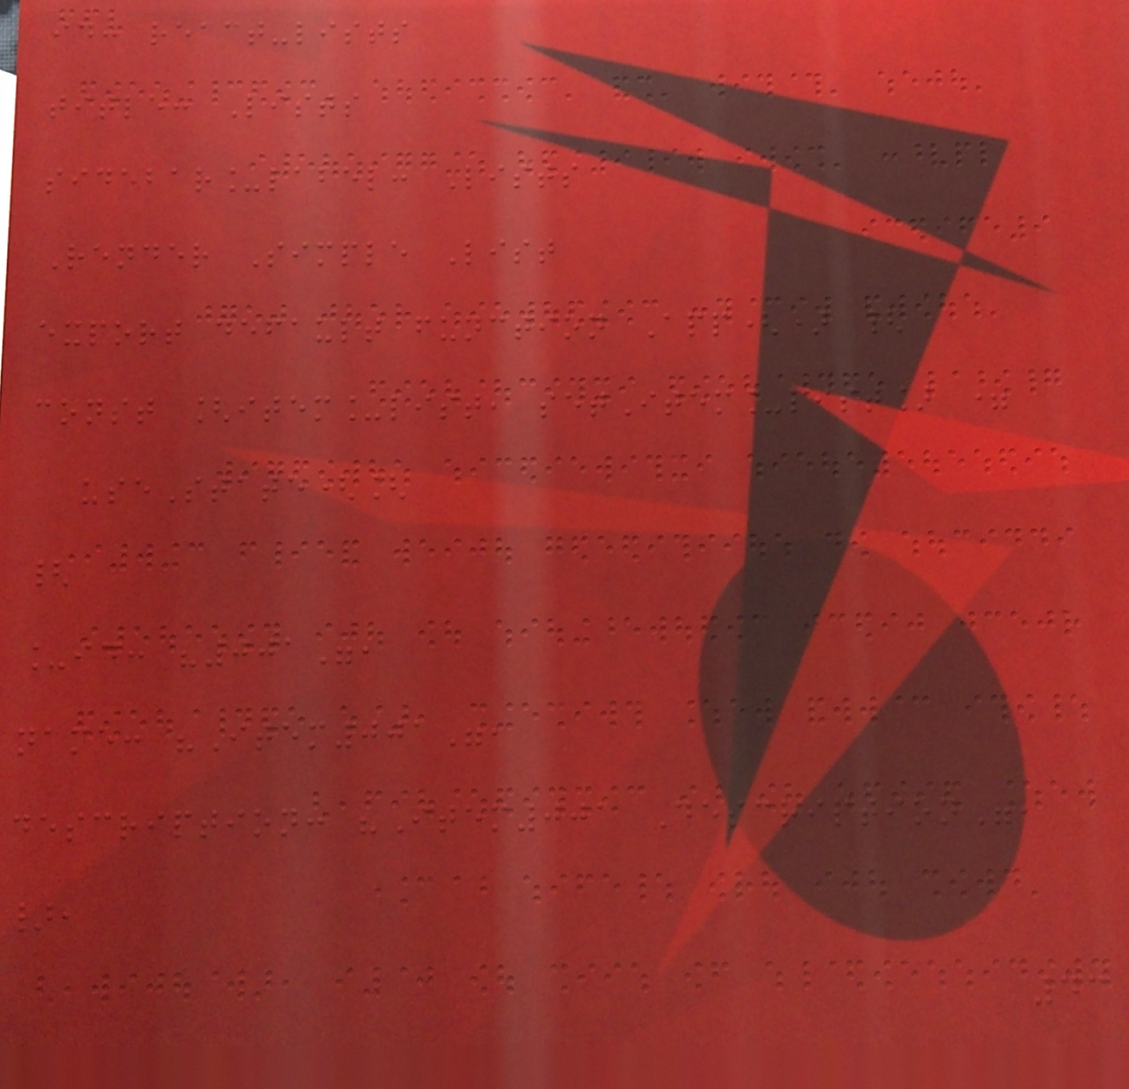id: react-lists
title: Lists
sidebar_label: Lists
Render Simple List
export default function App() {
const [item_list, setItem_list] =
useState([
{
_id: "001",
name: "Item001",
description: "Item001 Description",
},
43
